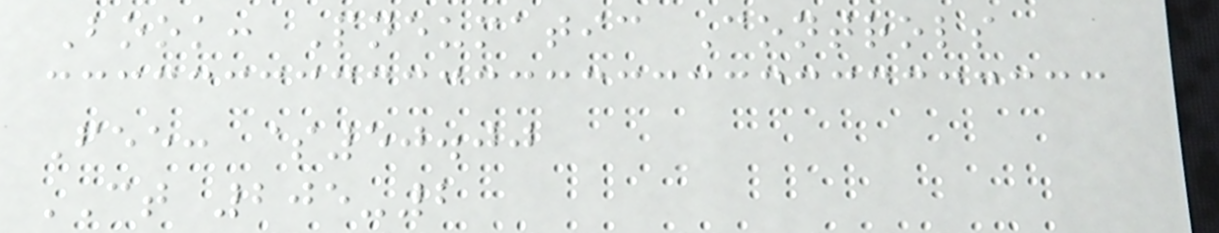Book: Pneumatic Controls
Fee: $50.00
CT 205-2
